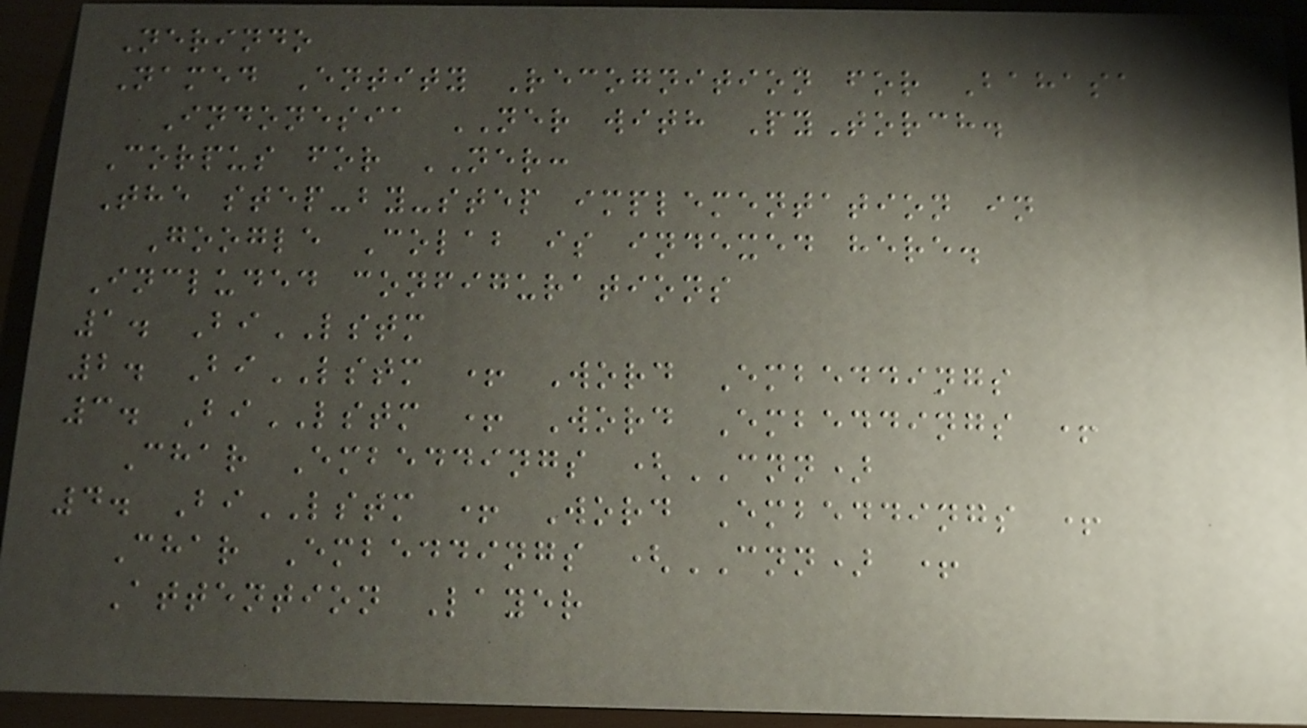Nerindo
Named Entity Recognition for Bahasa
Indonesia NER with PyTorch.
Corpus for NER:
The step-by-step implementation in
Google Colab is indexed here.
Included configurations
1. BiLSTM
2. BiLSTM + Word Embeddings
3. BiLSTM + Word Embeddings +
Char Embeddings (CNN)
4. BiLSTM + Word Embeddings +
Char Embeddings (CNN) +
Attention Layer
